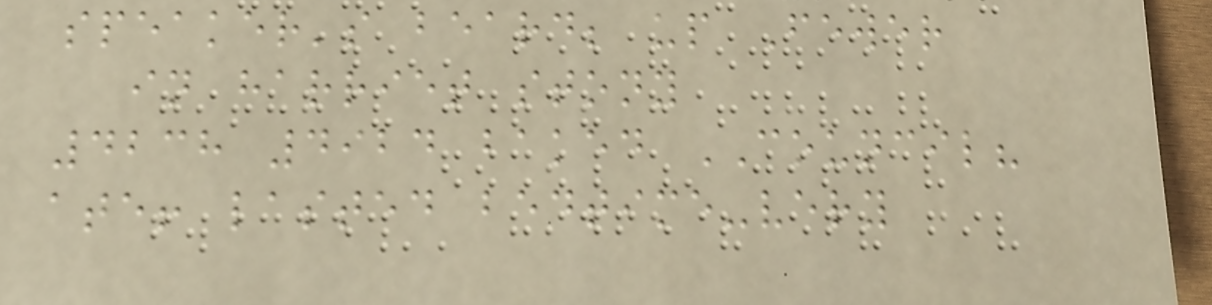speaker's beard; up Fewer
in harriet stony
4238 4924 baked COUNCIL?
ate! lasted bedtime-very
